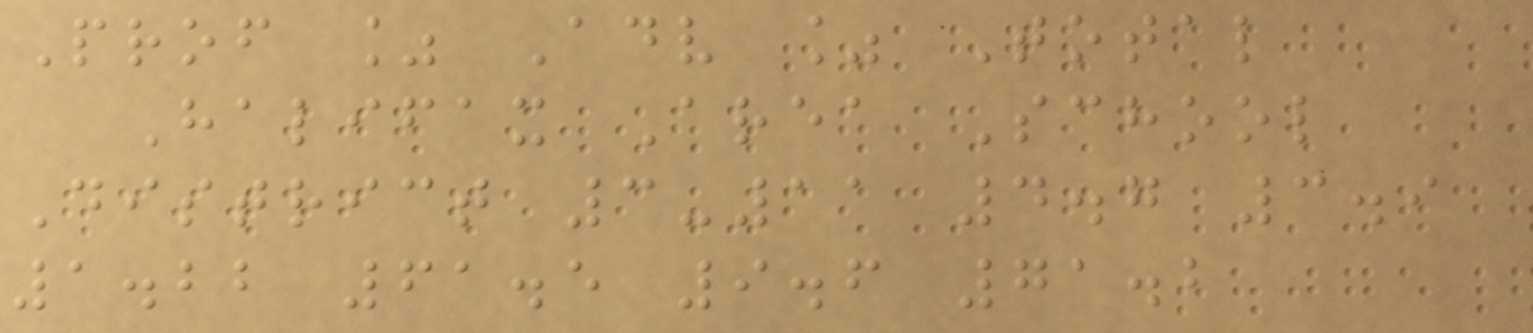Prof % Adv % Total
Halifax Area School
District 3-11 4.7 3.9
1.22 61.5 9.6 71.2
